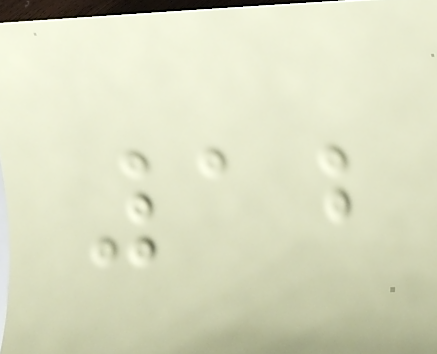12
